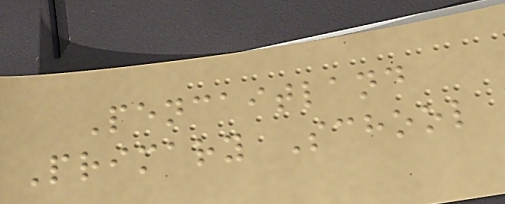Pencaitland
Primary School
